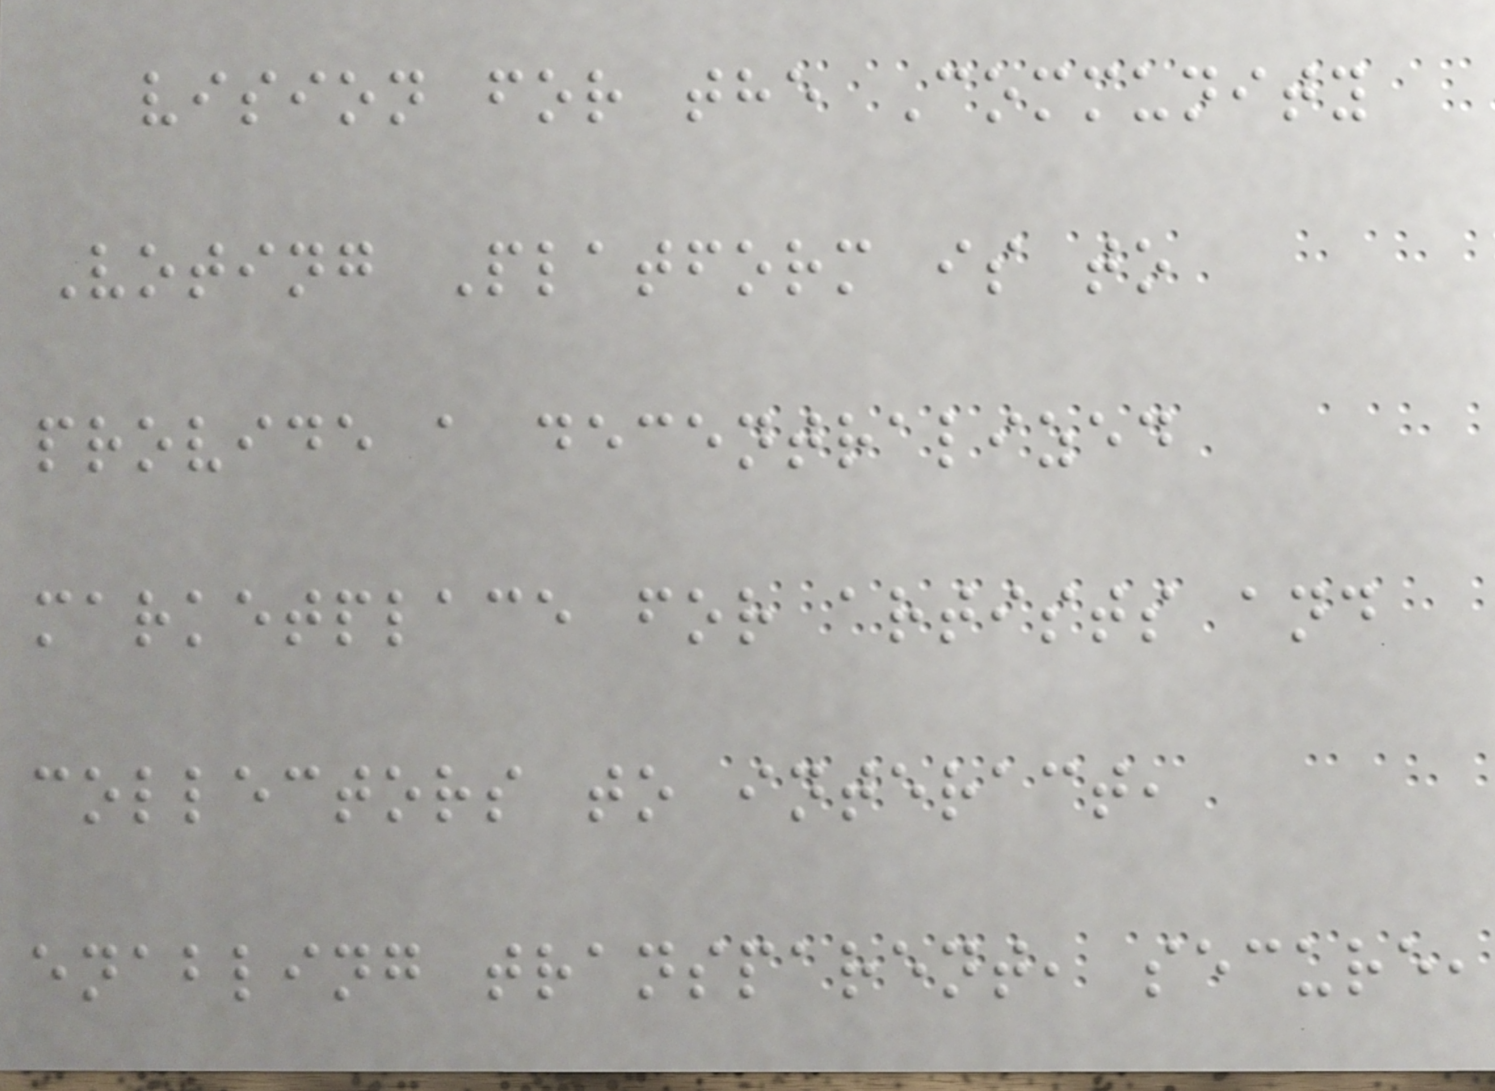vision for the Community
Voting Platform is to
provide a decentralized
marketplace for artists and
collectors to interact,
enabling transparent, secure,
